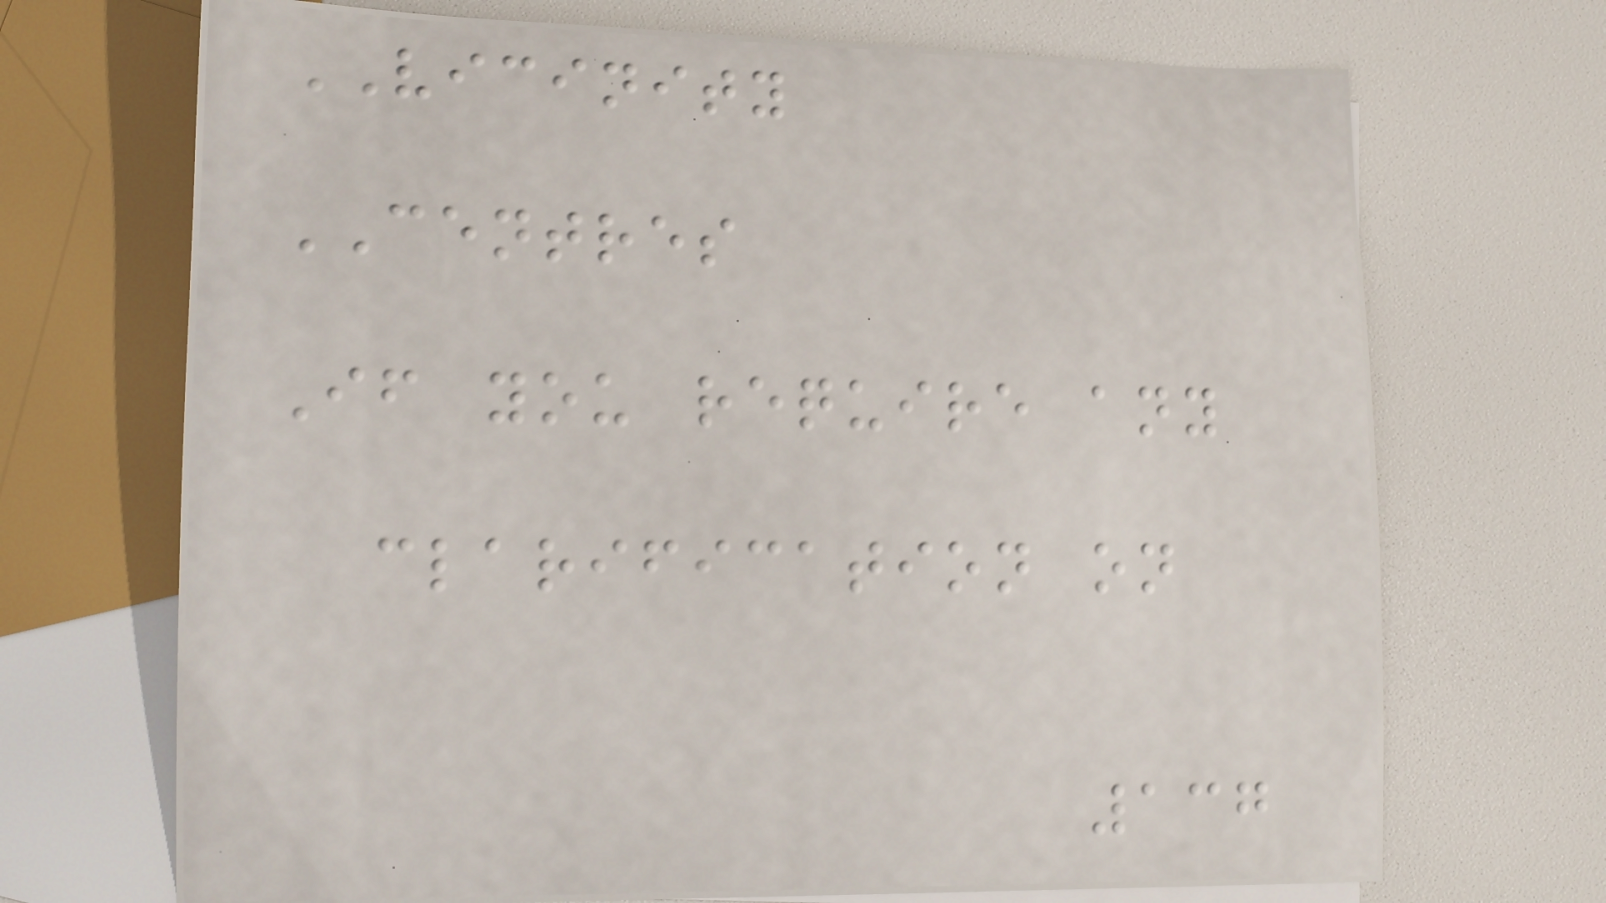VICINITY
CENTRES
If you require any
clarification on
137
